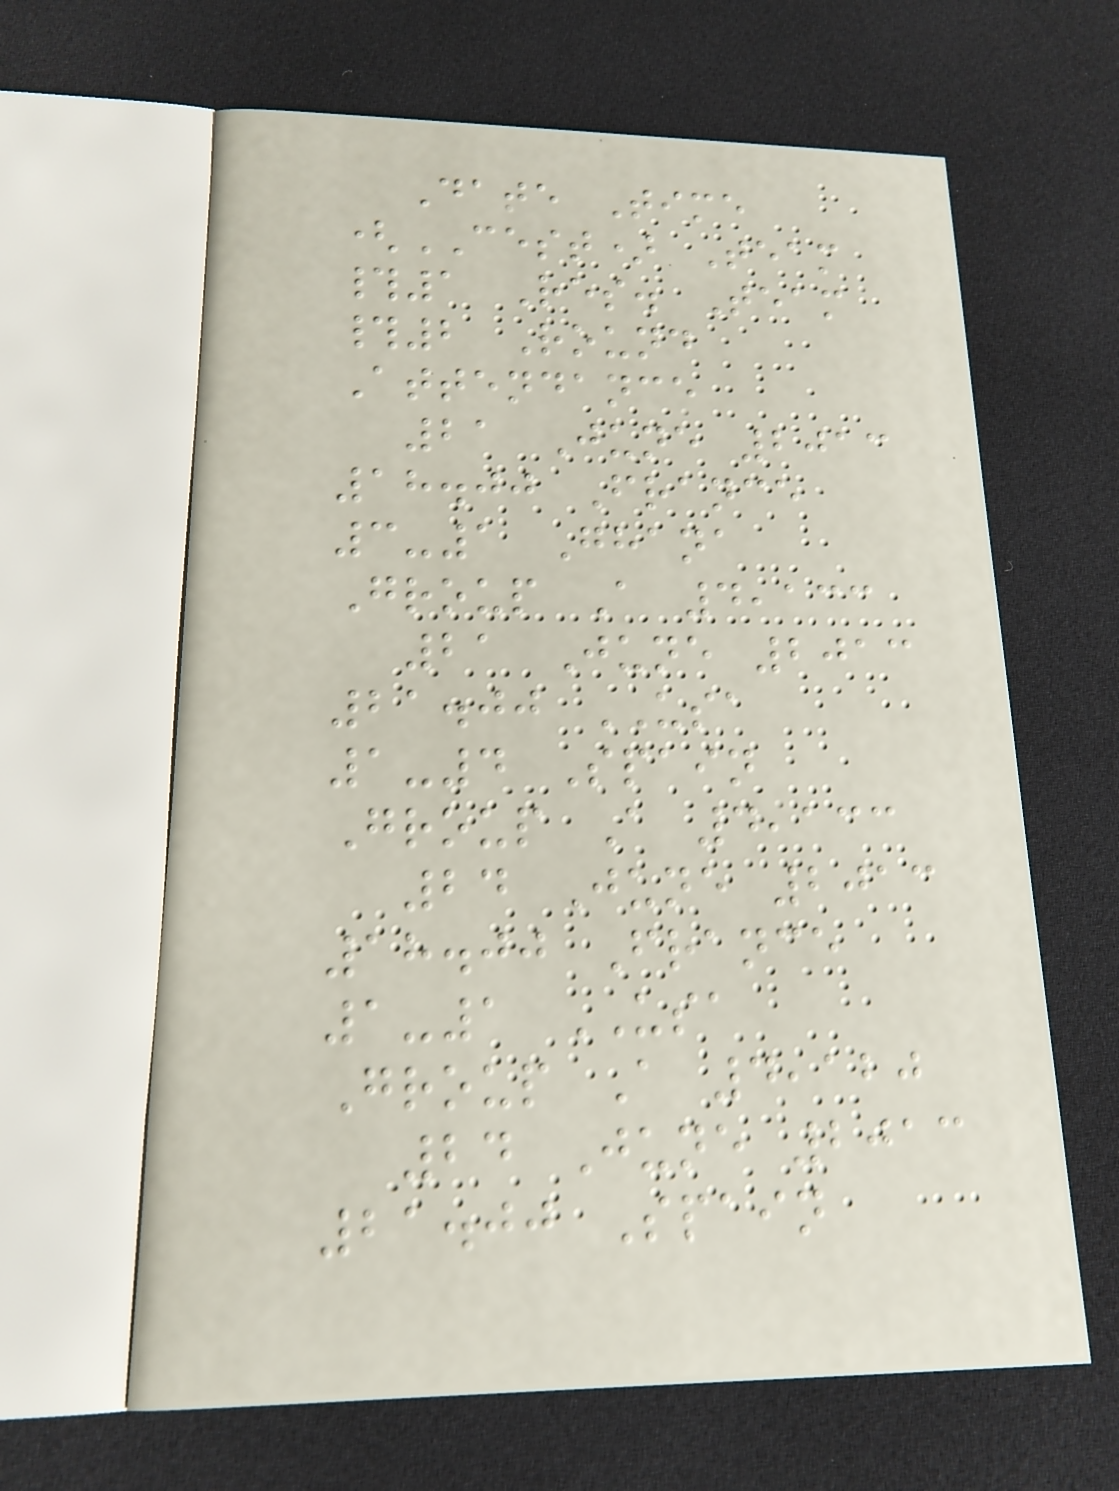Date Time
(CEST) Team
#1 Res. Team
#2 Round
Attendance
21 June 2013
18.00 France
3-1 Ghana
Group A 4,133
21 June 2013
21.00 USA
1-4 Spain
Group A 4,133
24 June 2013
18.00 France
1-1 USA
Group A 4,120
24 June 2013
21.00 Spain
